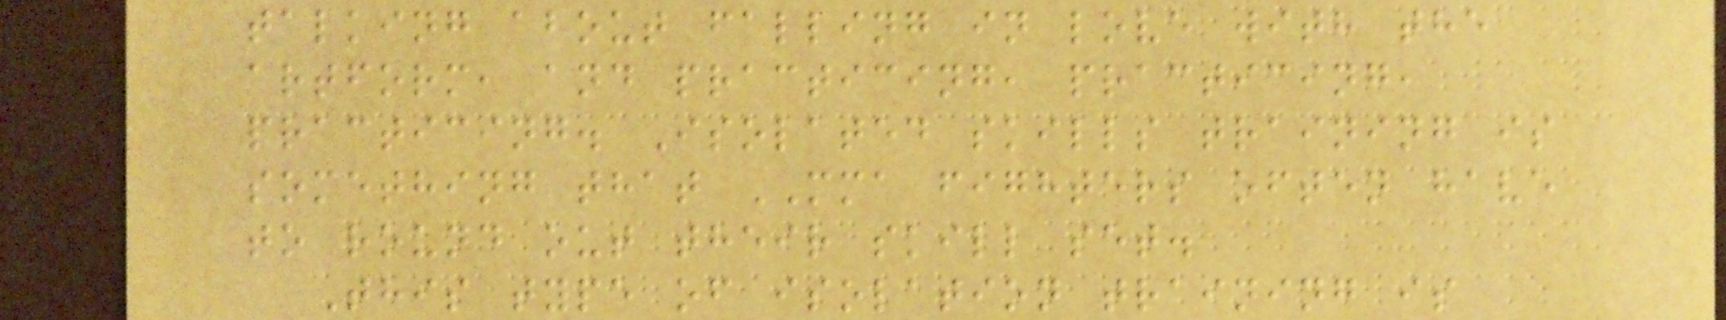talking about falling in love with the
artform, and practicing, practicing,
practicing. Isolated skills training is
something that MMA fighters often have
to round out their skill set.
This type of isolation training is
